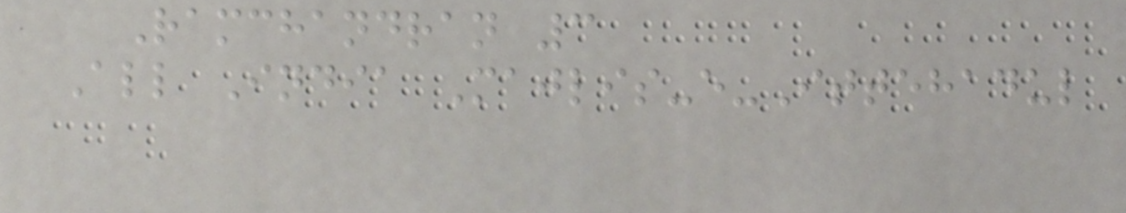Ramchandran 3
All India Majlis-e-Ittehadul
